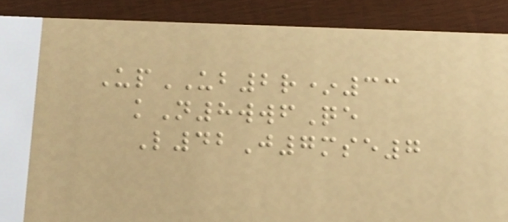UpUB2r*33
kN8wwfQe
L42J7mse7
